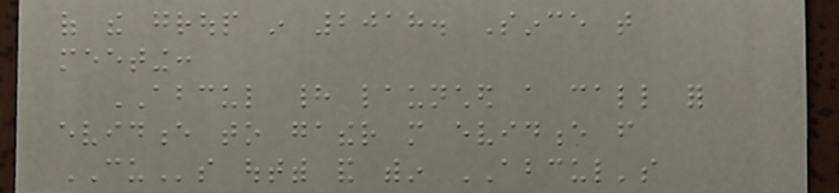of the group in 2018. Since that
meeting:
ABCUL had launched a call for
evidence to gather more evidence from
CUs outwith and within ABCUL's
